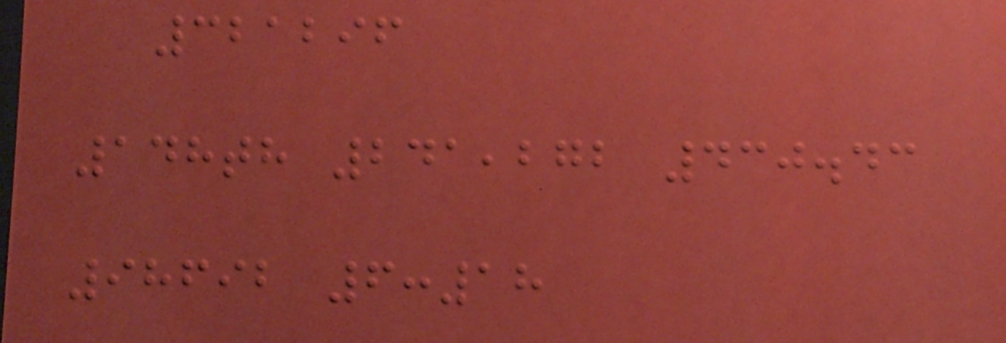321296
148th 241,272 430.43
98692 6:18
